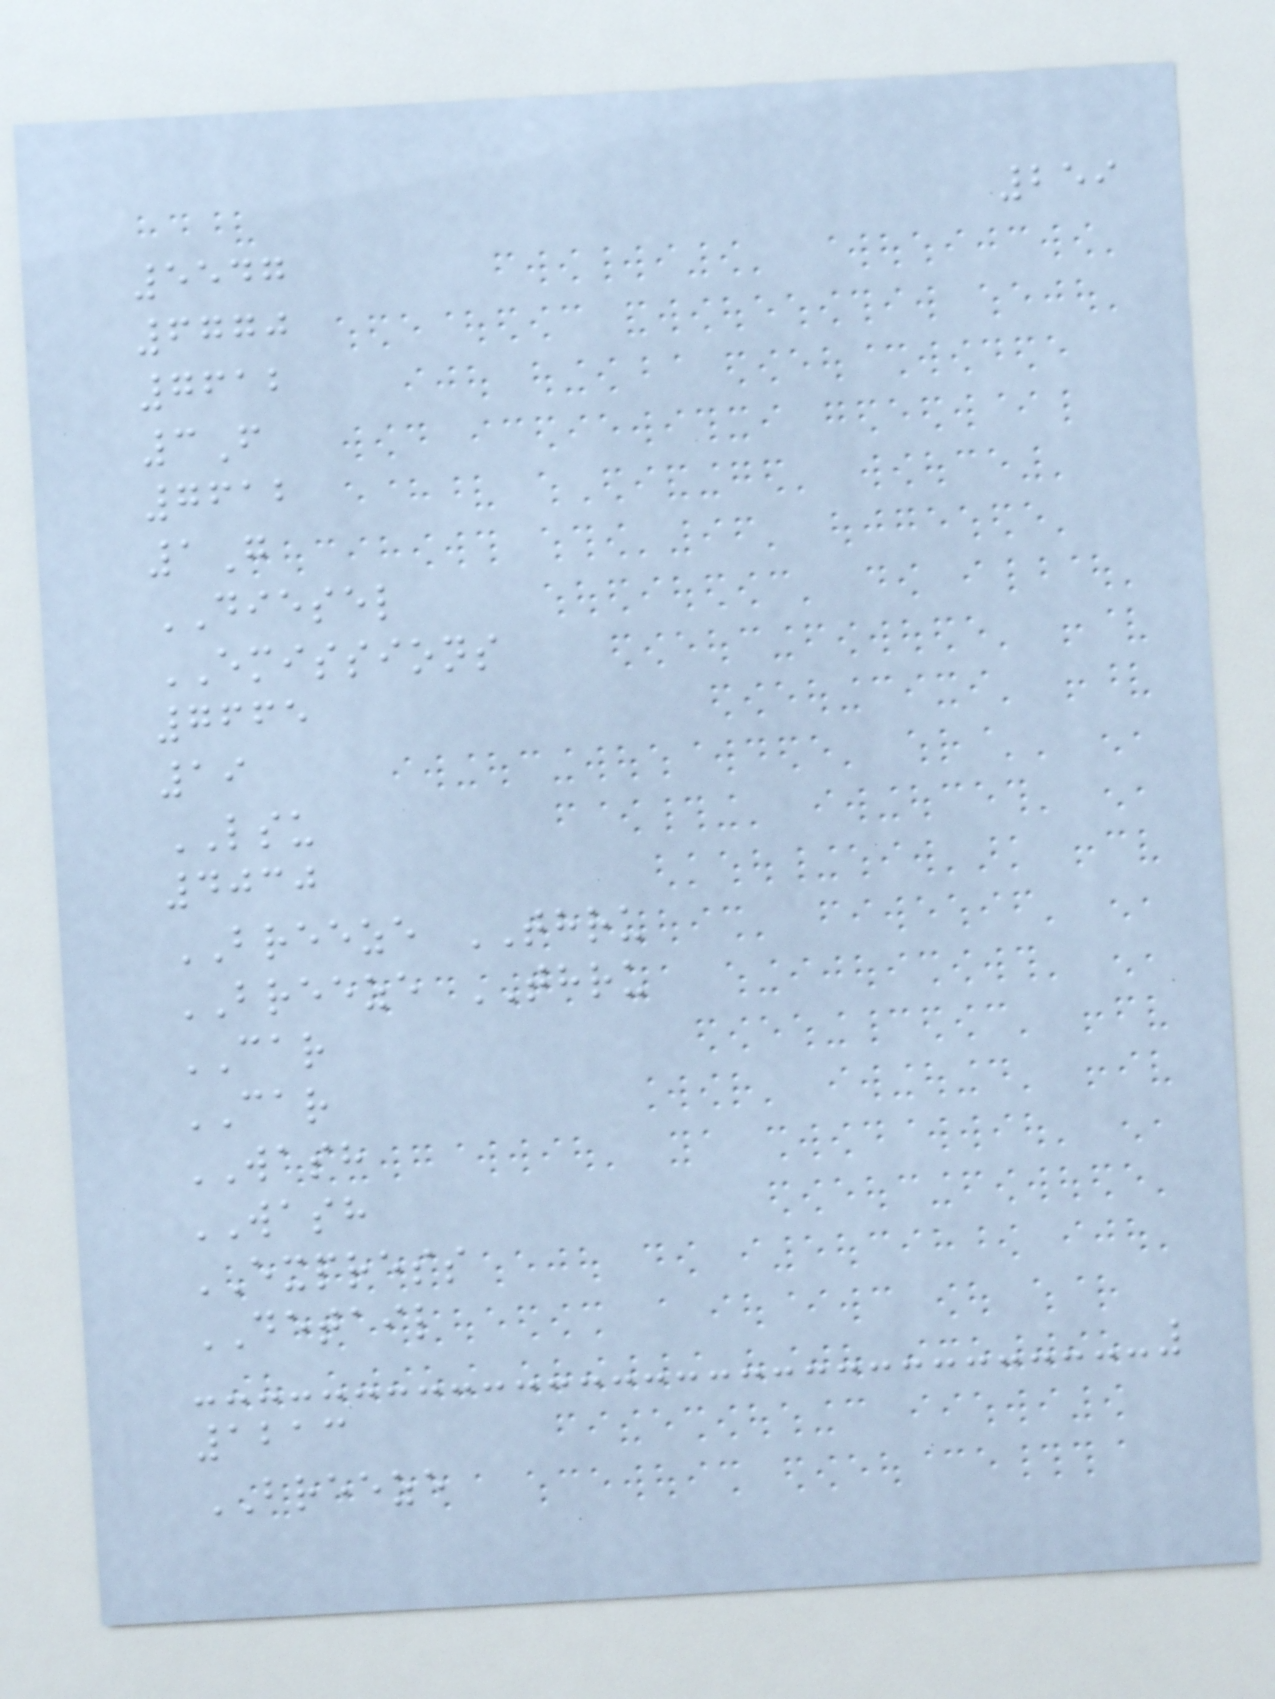259
5547
6770
7612
3F
7612
1G
DIESEL
EMISSIONS
7665
19
LSU
4030
BREEZE THRU
BREEZE THRU
CAR
CAR
WASH
WASH
EXPRESS
DETAIL
1213
BREEZE
